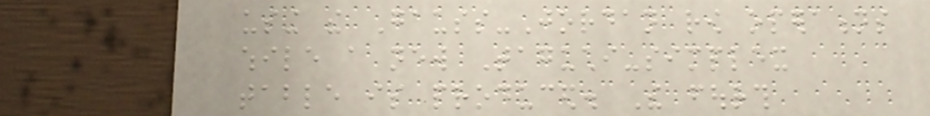using the Gauss-Jordan row operations
while a new Taguchi-simplex
table is produced. The fourth
